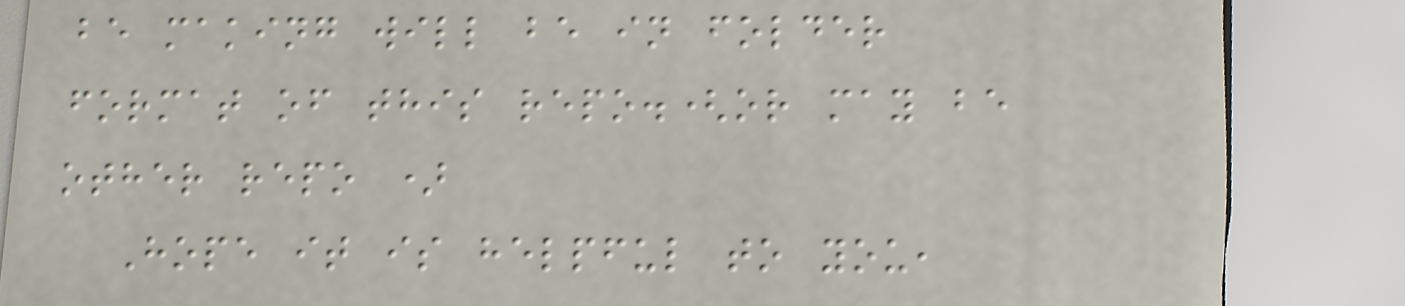be making will be in folder
format of this repo.(or may be
other repo )
Hope it is helpful to you,
